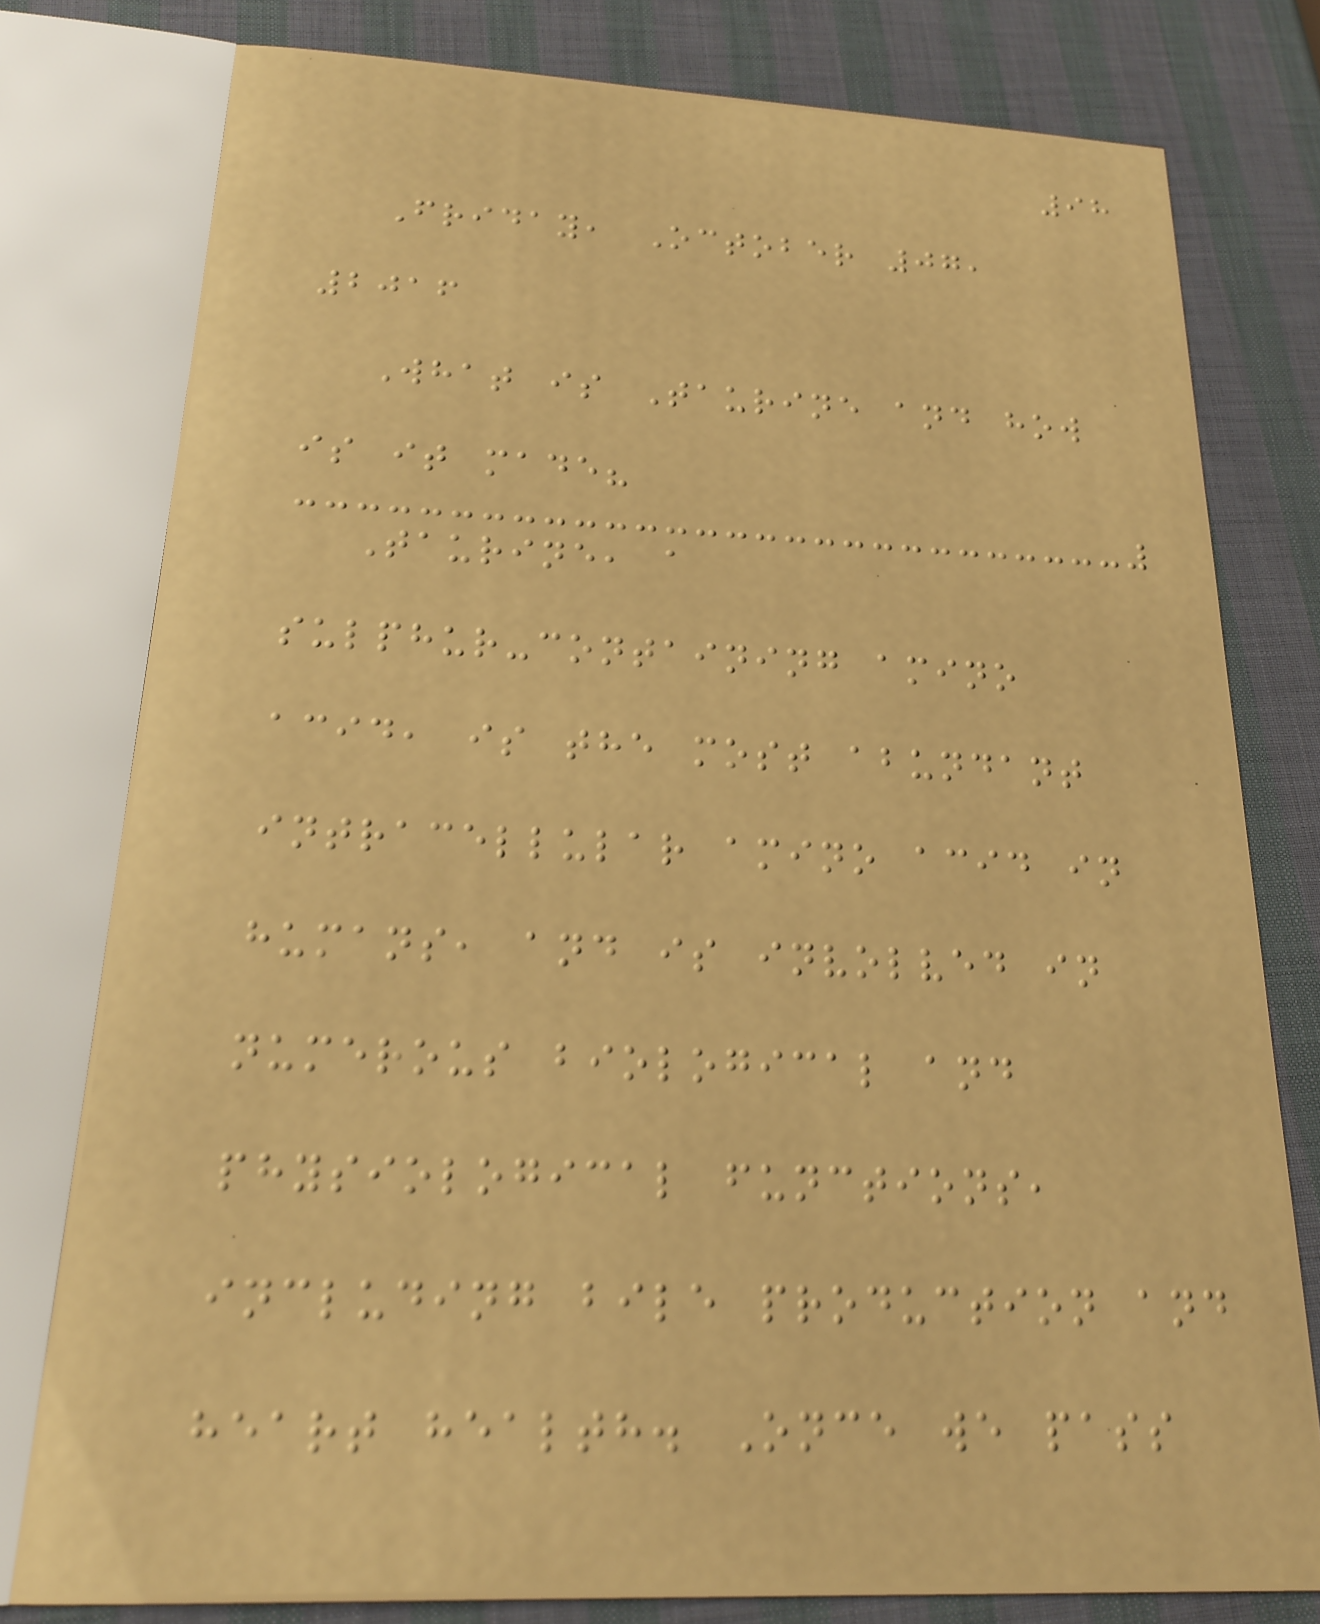98
Friday, October 07,
2016
What is Taurine and how
is it made?
Taurine, a
sulphur-containing amino
acid, is the most abundant
intracellular amino acid in
humans, and is involved in
numerous biological and
physiological functions,
including bile production and
heart health. Once we pass
